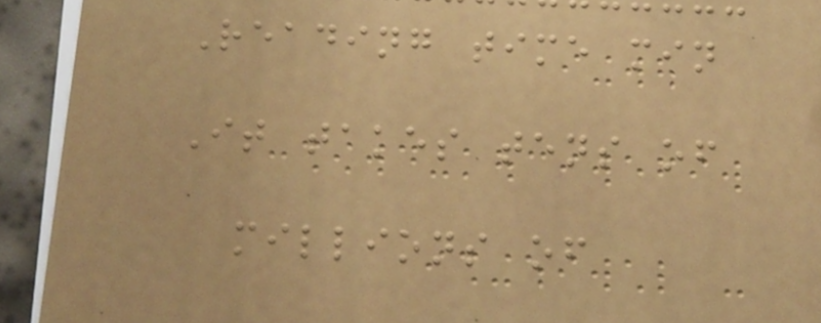Reading time min
It takes tens of
millions of
